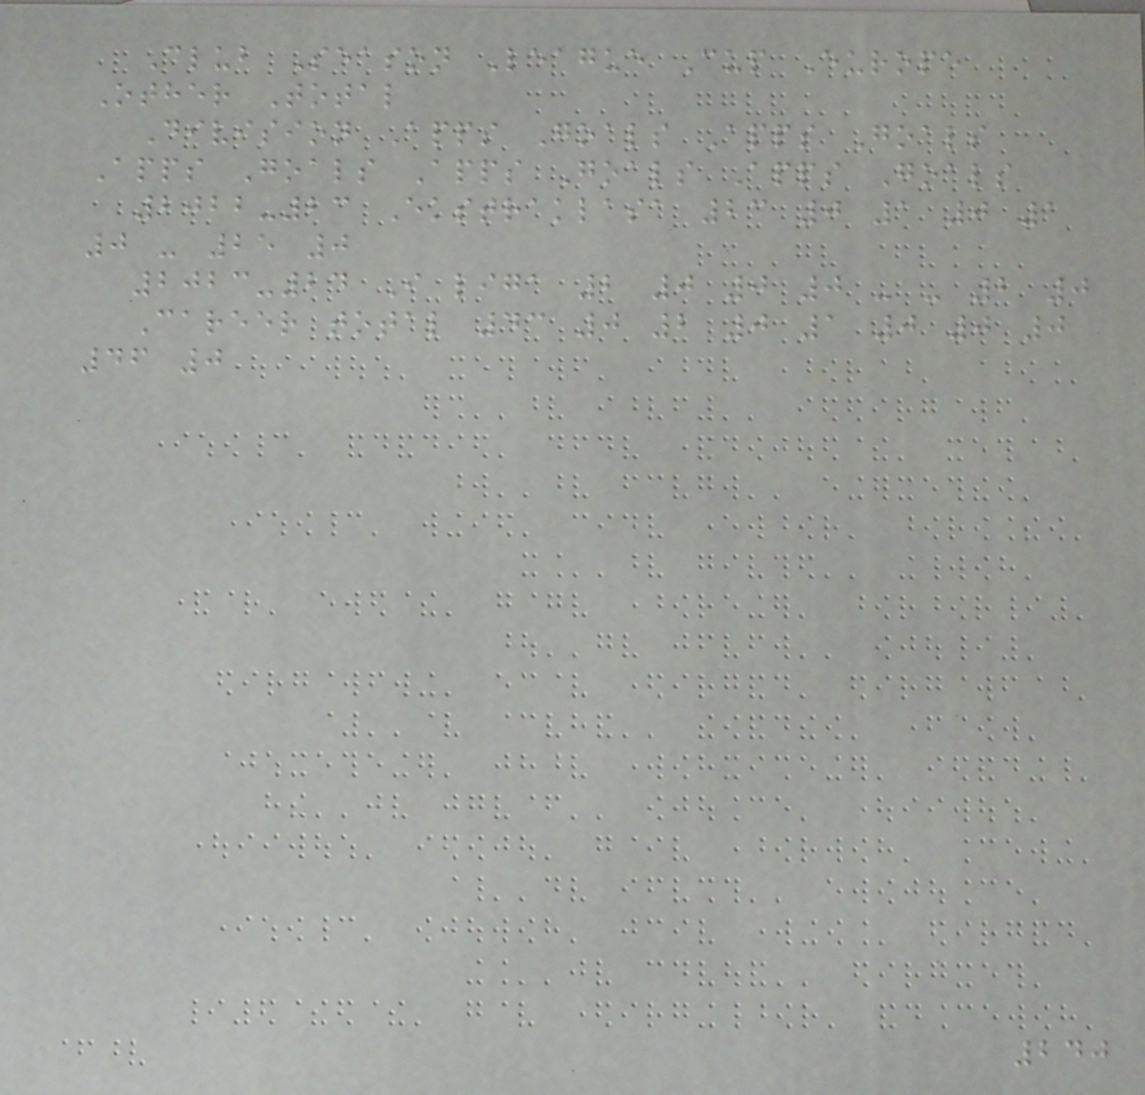Club Season League Cup Europe
Other Total
Division Apps Goals Apps Goals
Apps Goals Apps Goals Apps Goals
2022-23 Ekstraklasa 23 0 1 0 1
0 - 25 0
2023-24 I liga 2 0 0 0 - - 2 0
Career total 43 0 2 0 1 0 0 0
46 0
240
